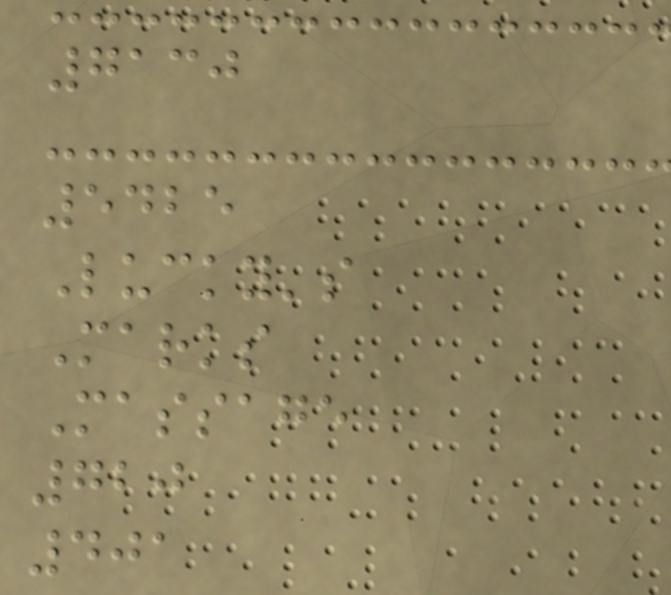7130
5425
Lucky's
Marks
Massage
720
401
